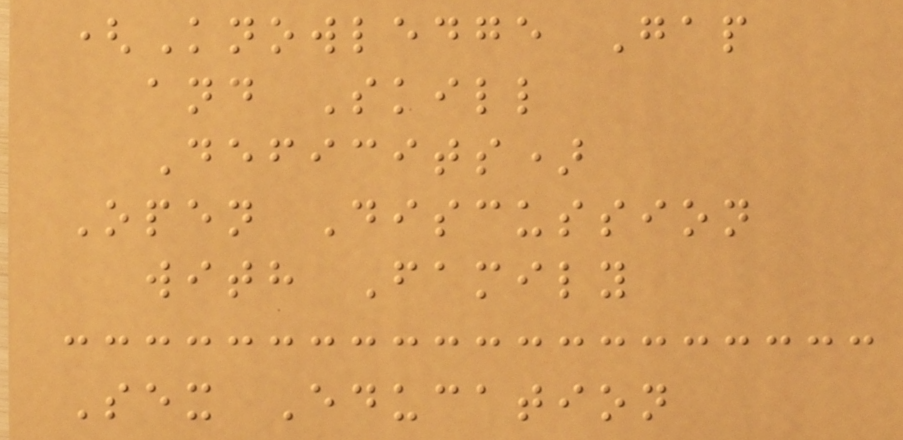(Knowledge Gap
and Skill
Deficits)
Open Discussion
with Family
Sex Education
